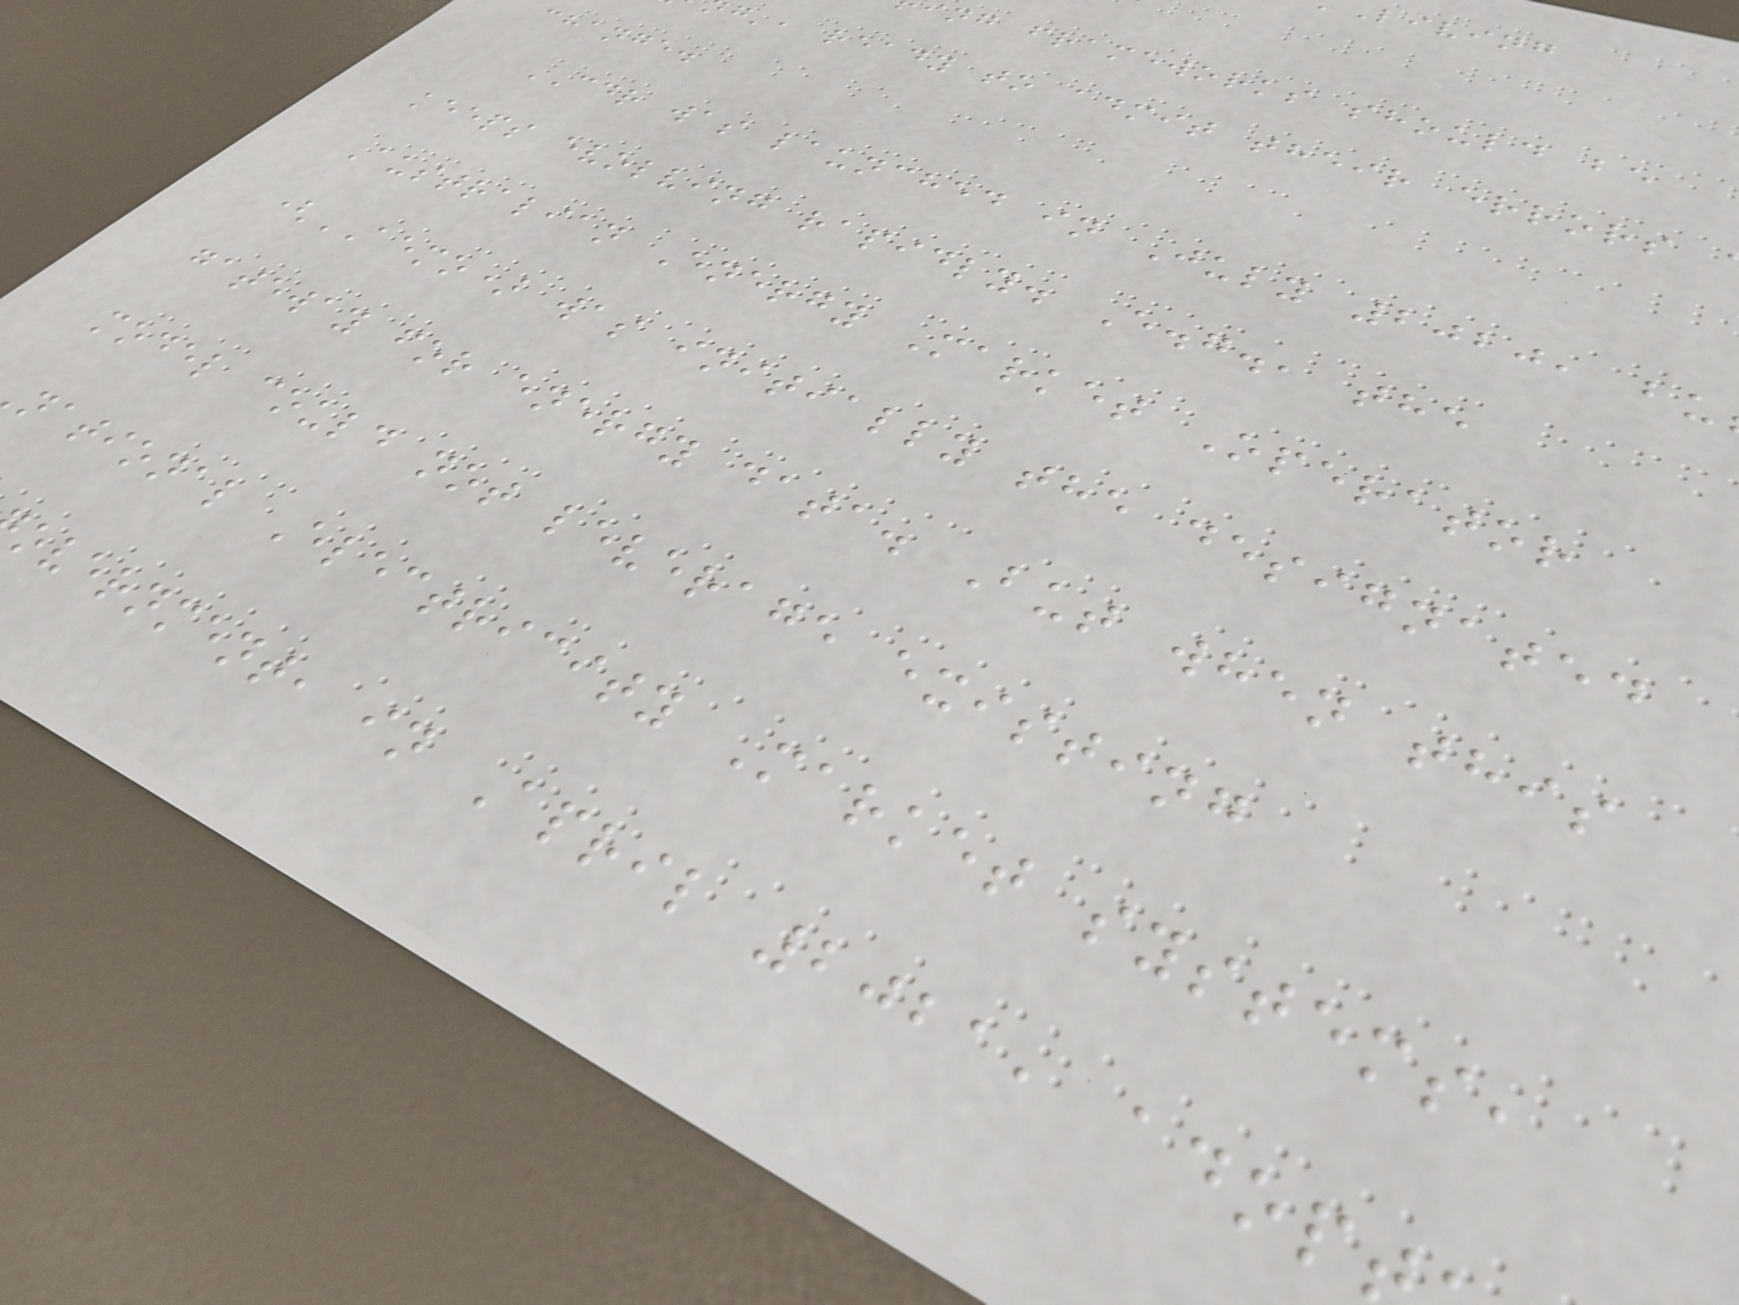ng frameworks should be
g', ready to admit their errors
change.
CDR was launched in July 2020, bu
keeps evolving rapidly. E.g., the
Australian Energy Market Operator
(AEMO) was initially the designated
gateway for energy data. But when this
model could not leverage existing
national Electricity Market systems,
overnment, in April 2021, adop
